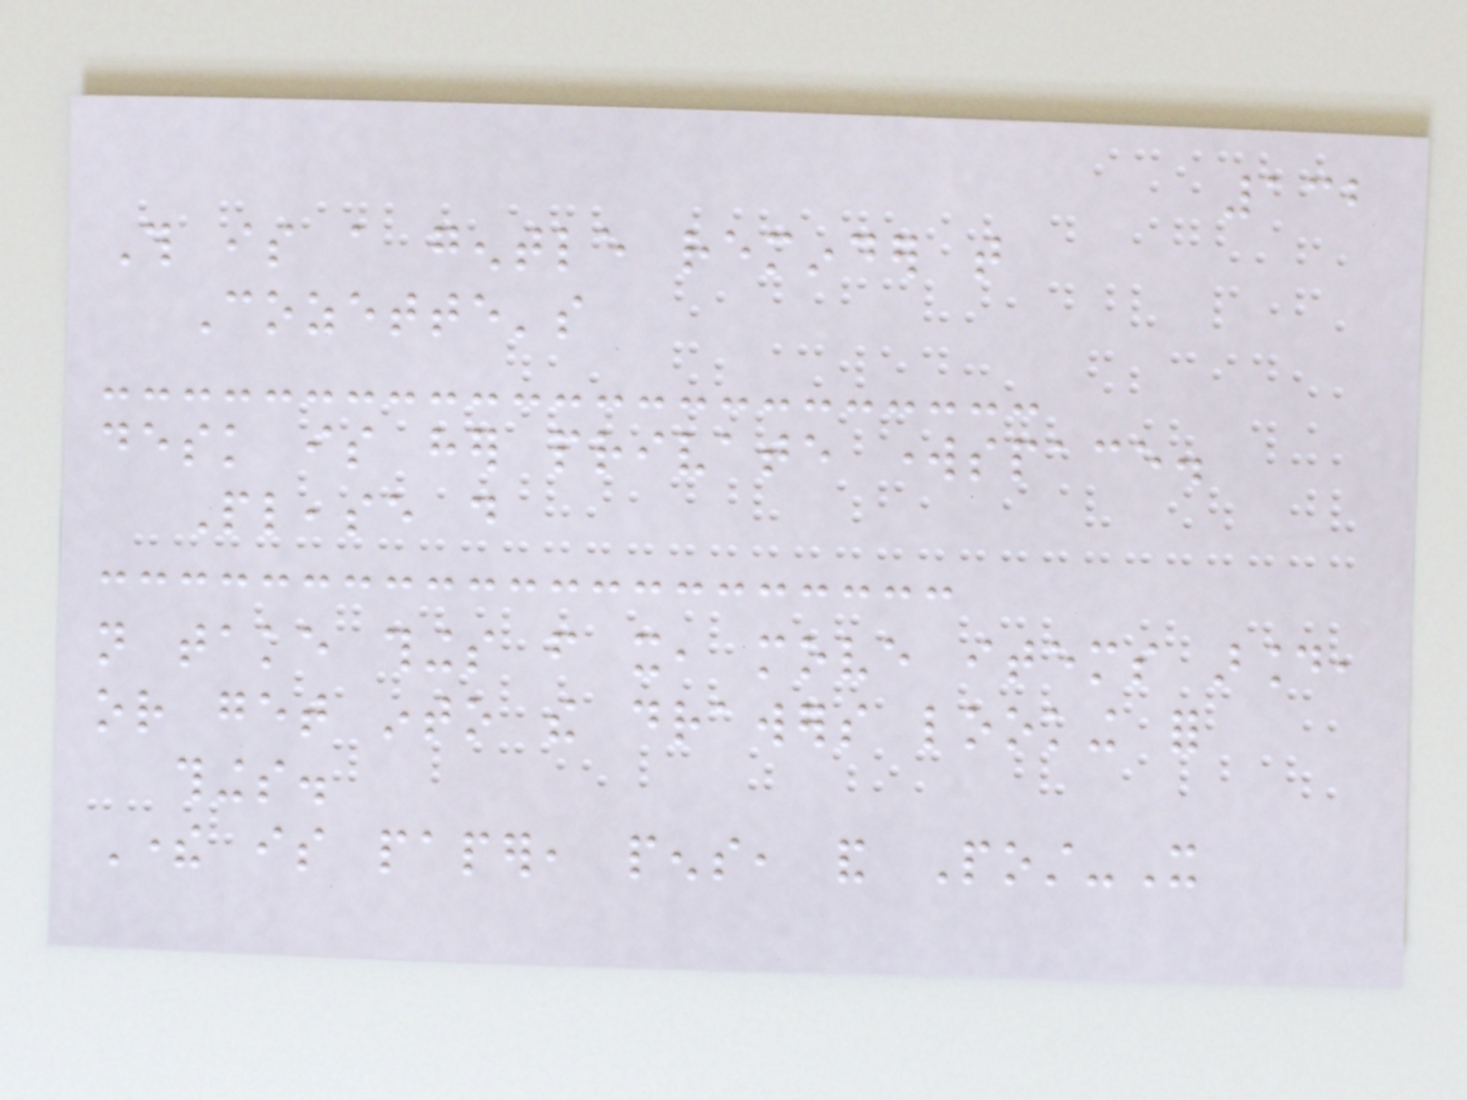132
This is a gentle reminder that
Cozette's
desk is her private workspace.
Please do
not take things from it, move items around,
or get into the drawers looking for
things.
There is paper, pens, and Post-It
